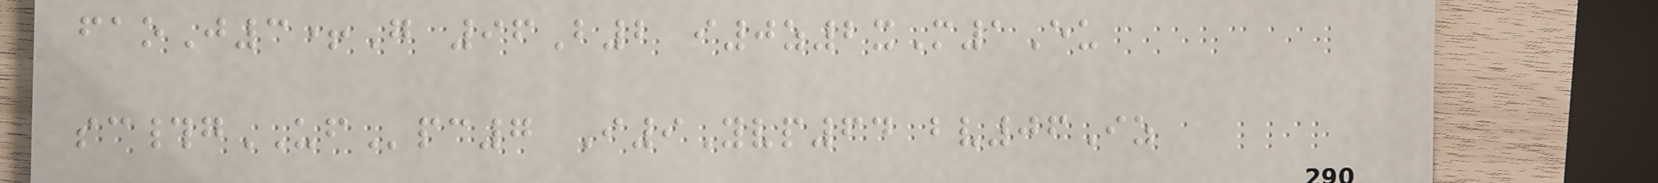faoJ3+G 96B2 i0z2xM1Eu
sc#gUFpc7 I9Yvp64 bv06Iz
